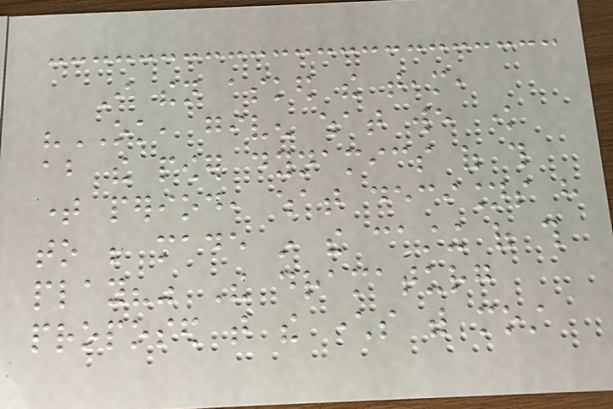I then asked the team,
"OK, given what we know
about the power dynamics of this
time period, what decisions have
to be made in the casting of this
play?" The dramaturg
proposed that the characters with most
